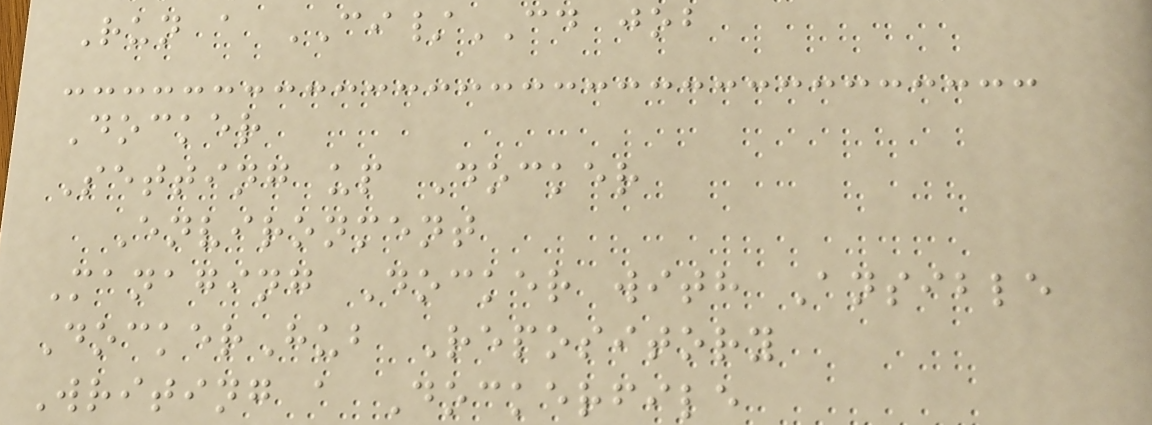Run a CI/CD job
Docker
Setting up Docker
Environment
Managing Docker with Ansible
DockerHub Repository
Writing a Dockerfile
